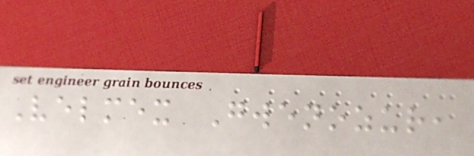Velmex Gwenozur,
